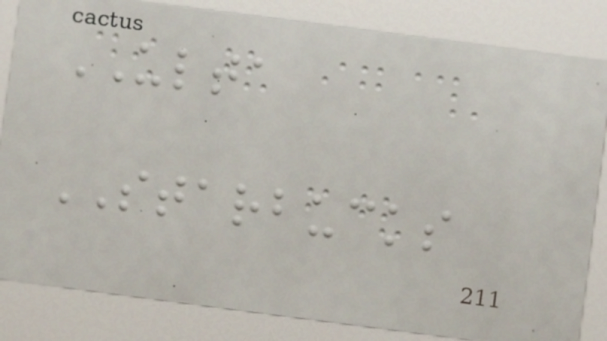ULTA
STARBUCKS
